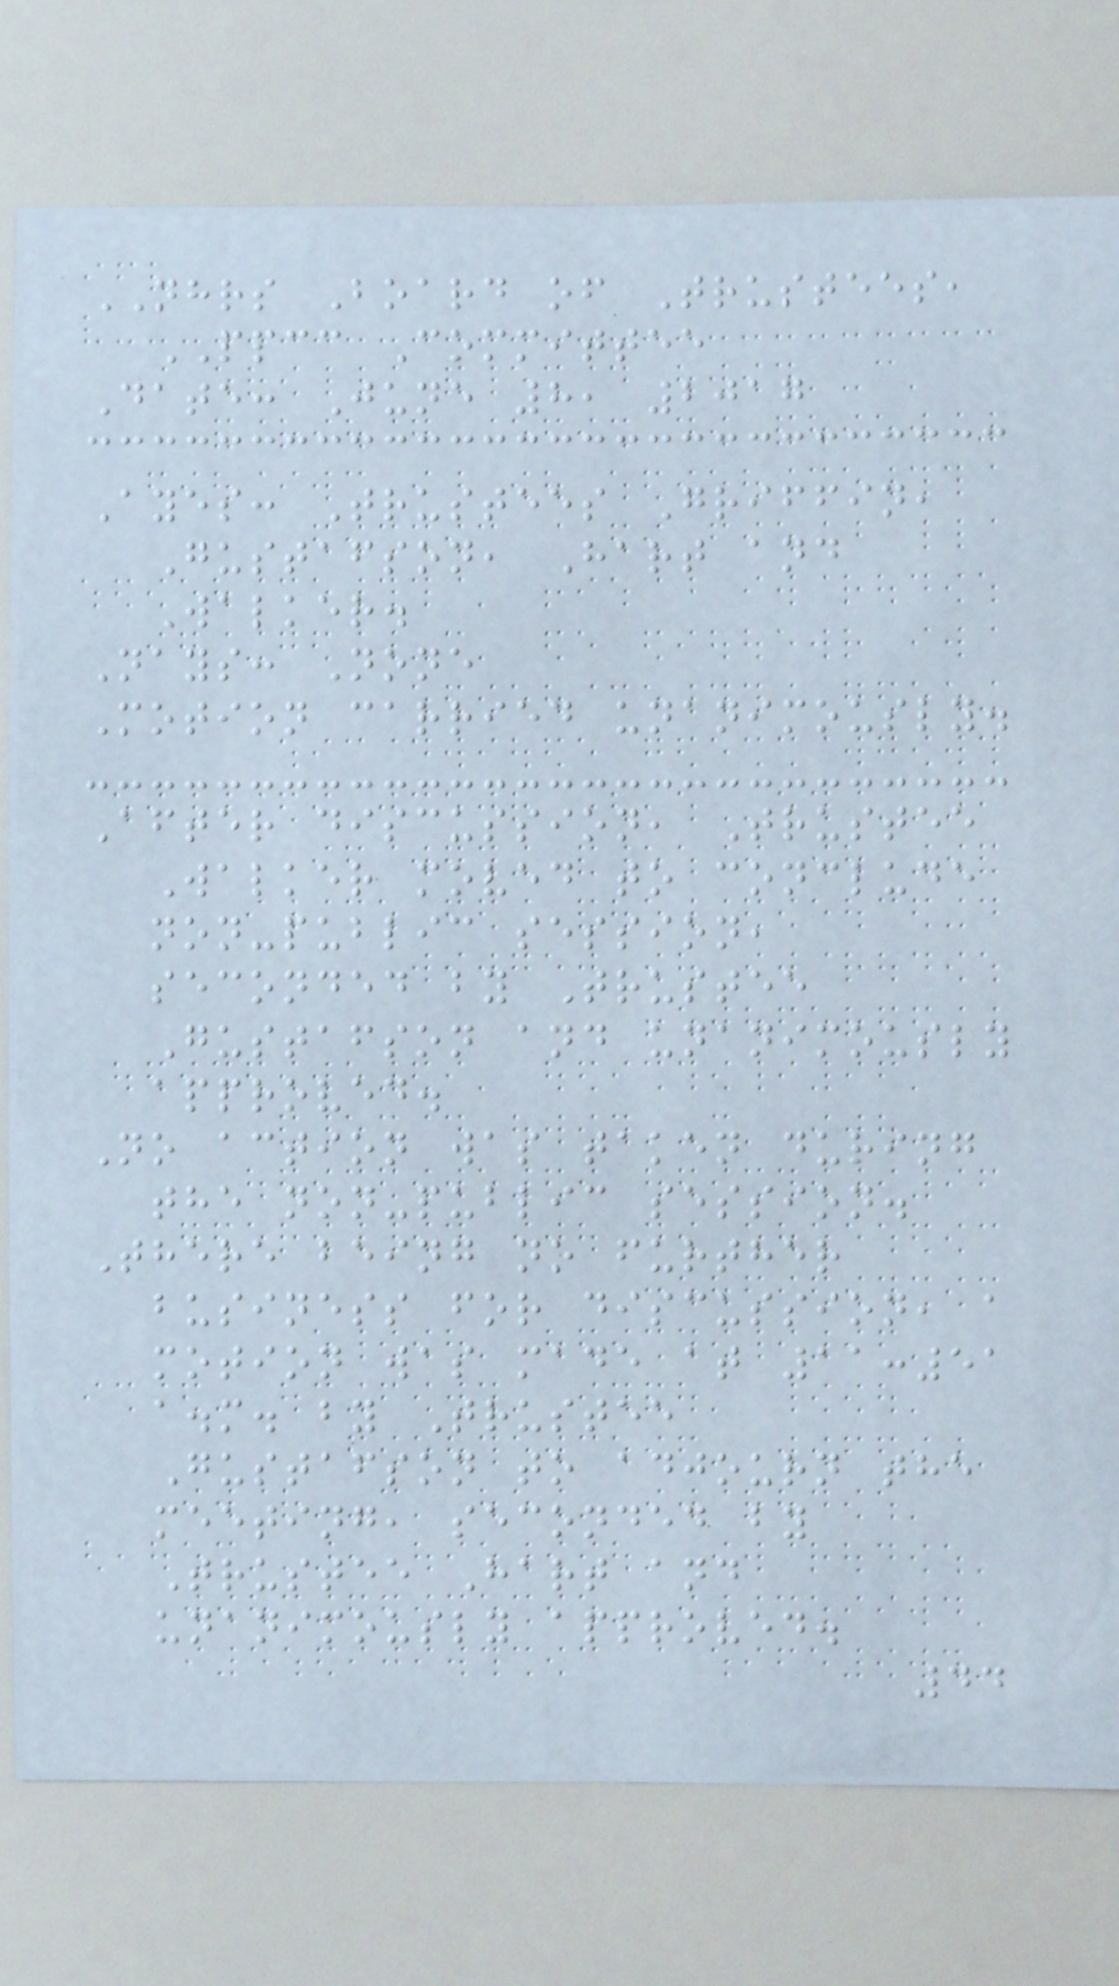NHRS Board of Trustees,
PPCC Committee
Date: June 8, 2017
Ayes: Trustees Griffin,
Gustafson, Hart and
Walker.
Nays: None
Motion carried unanimously.
After discussion, Trustee
Walker moved to conclude
non-public session,
seconded by Trustee
Gustafson and unanimously
approved.
No action was taken during
the non-public session.
There being no further
business for discussion, a
motion was made at 11:51
a.m. by Trustee
Gustafson to adjourn the
meeting, seconded by
Trustee Hart and
unanimously approved.
44
